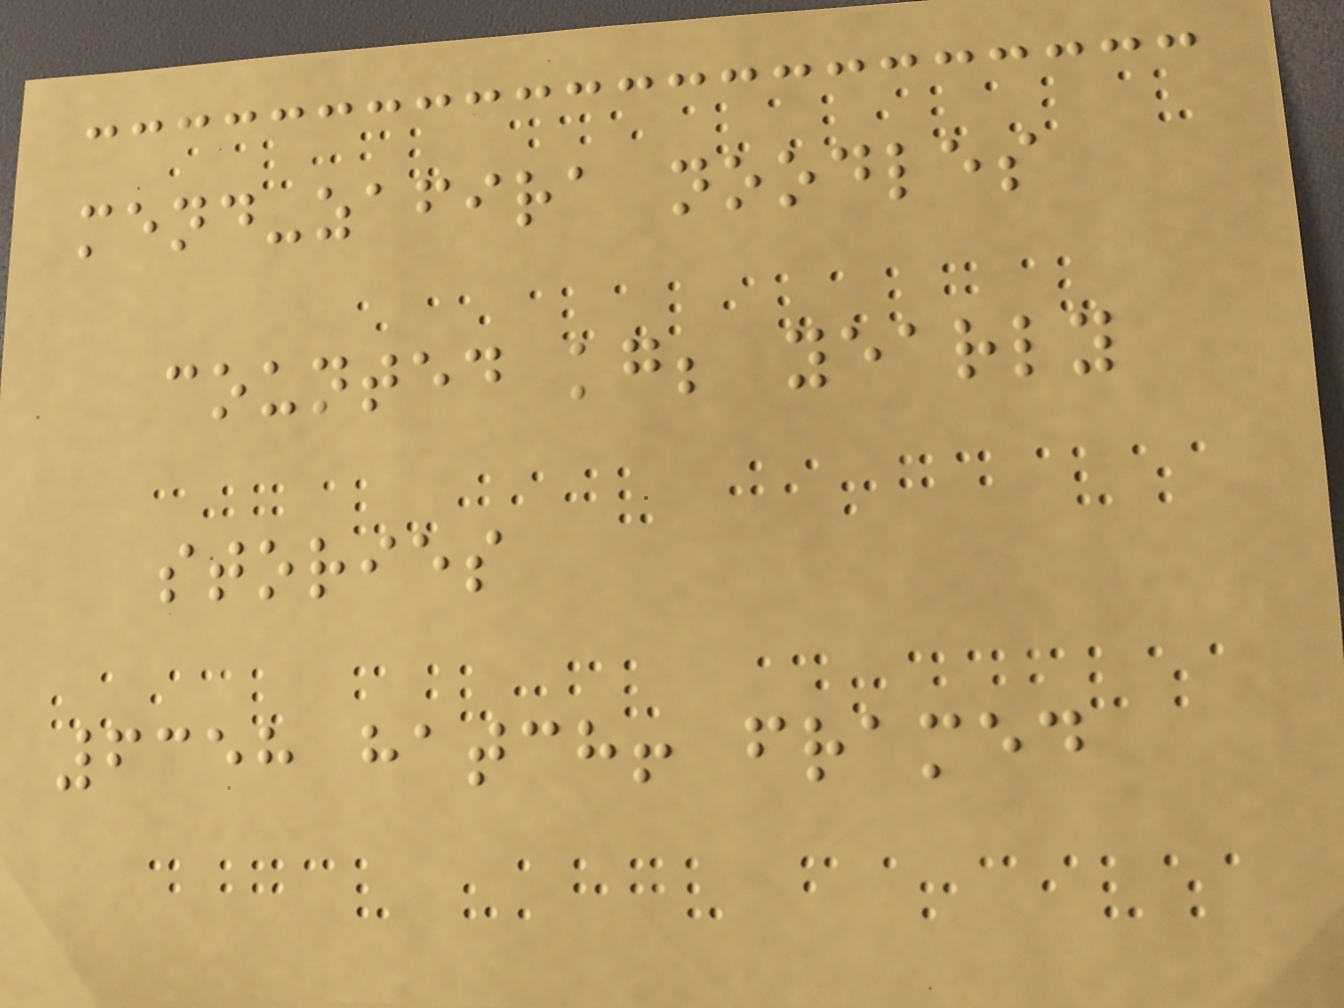mend-zafira noodles
counted kg; yearly
stories
6358 hatch! framed
